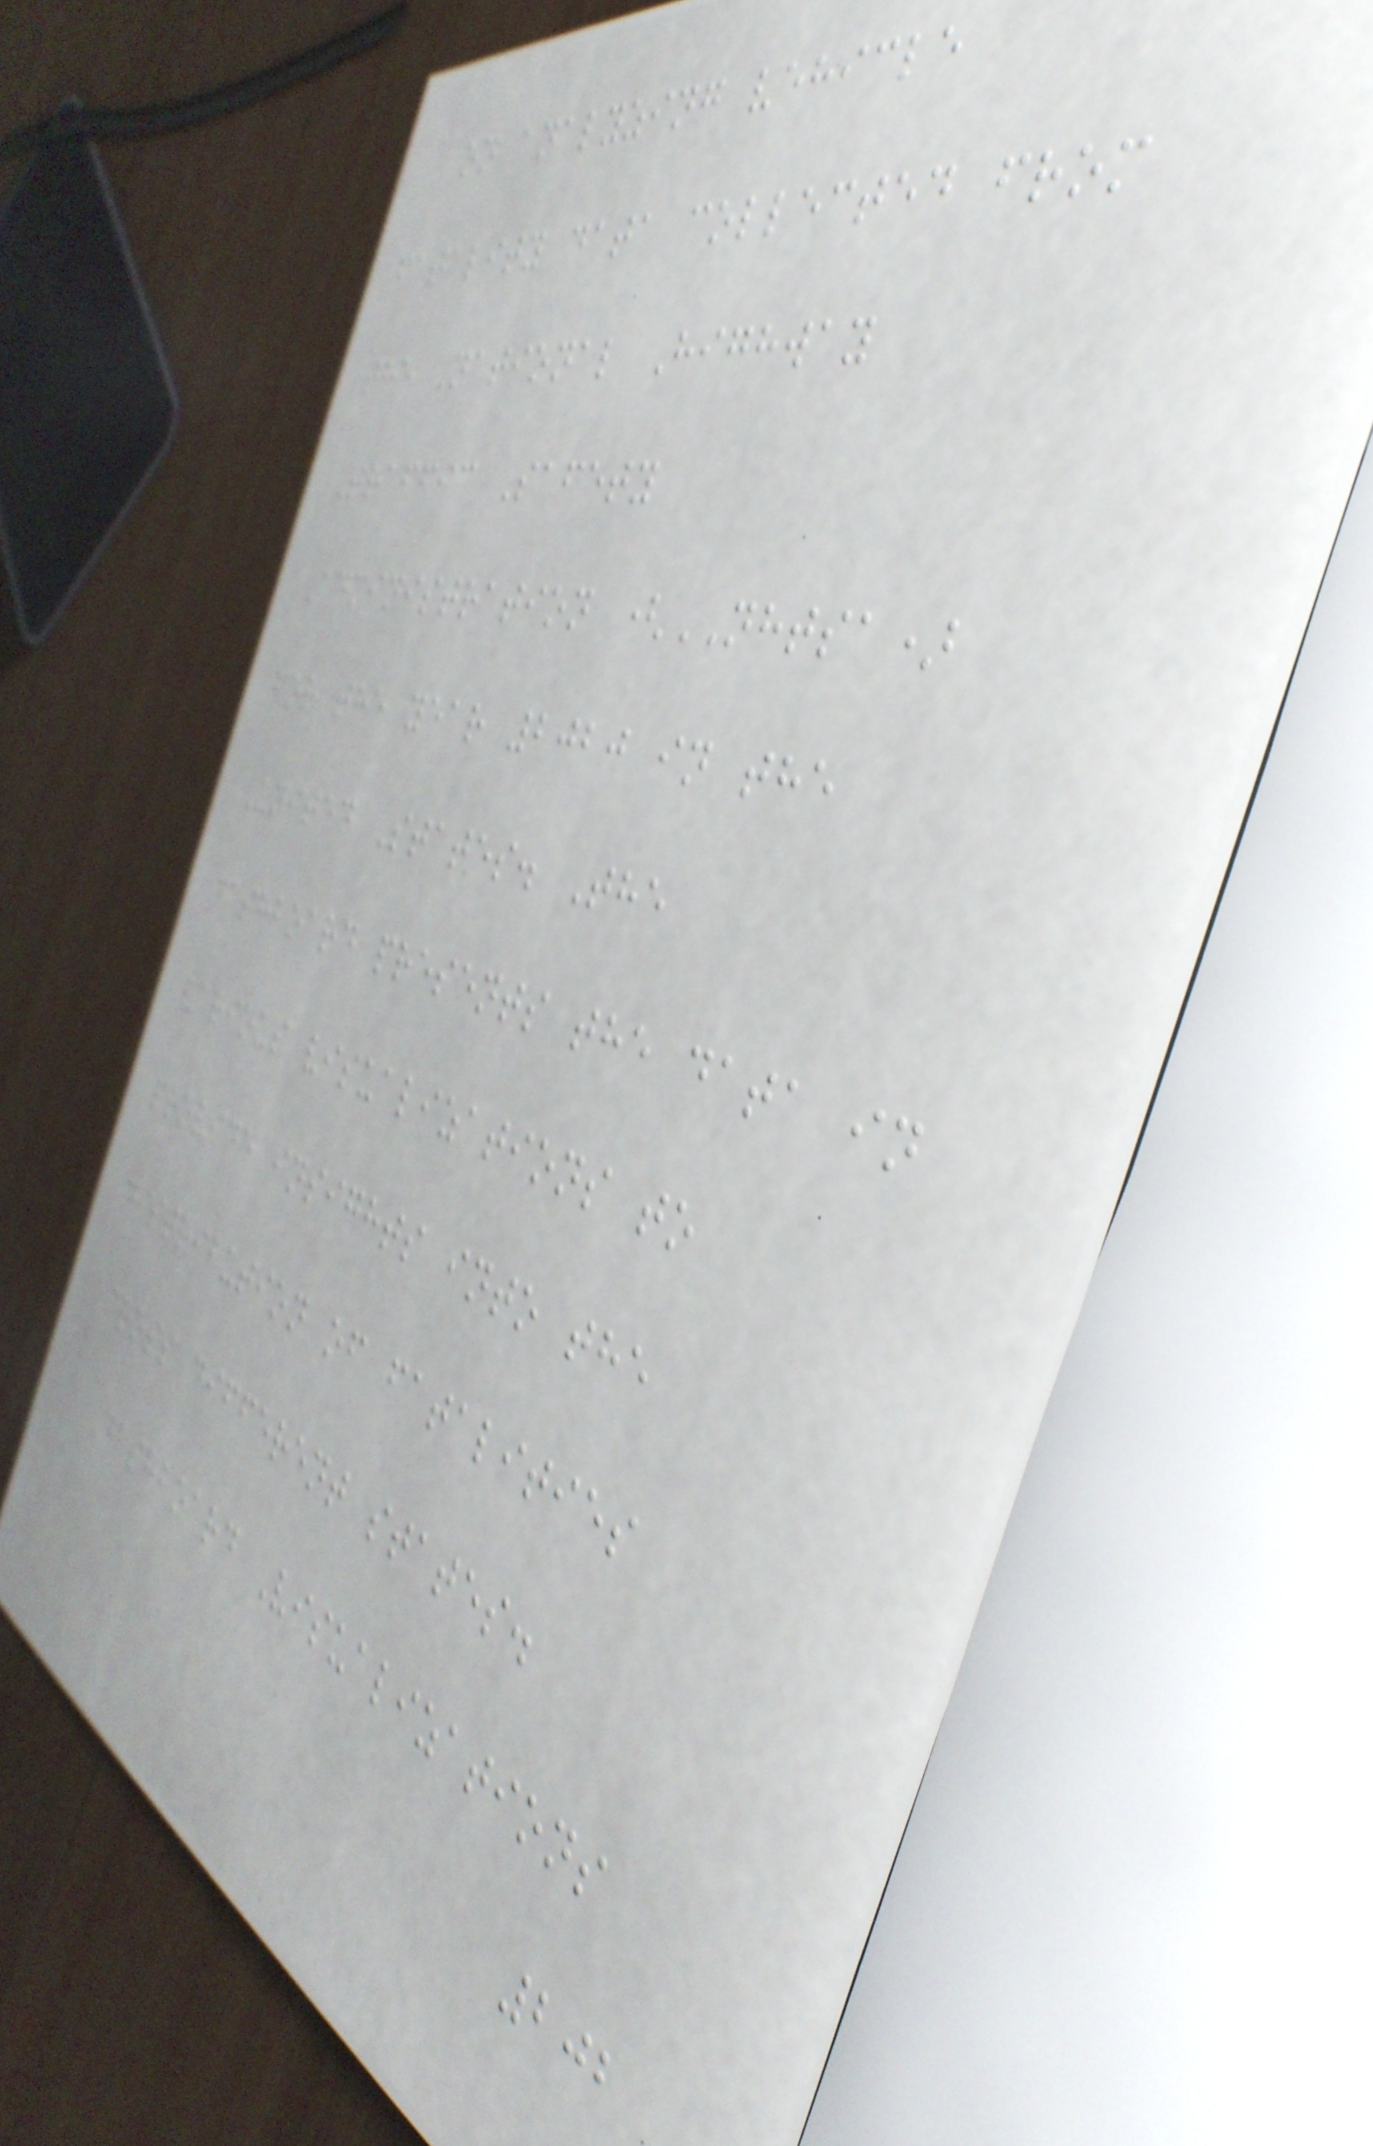on analyzing vehicle
fatality data collected from
the National Highway
Traffic Safety
Administration (NHTSA)
for the year 2020 in the
United States. The
dashboard presents the data in
various visualizations to
provide insights into the
distribution of fatalities
across different states.
Dashboard Visualizations
202
